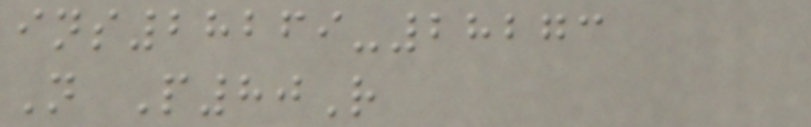ins28269-28273
N P80R
